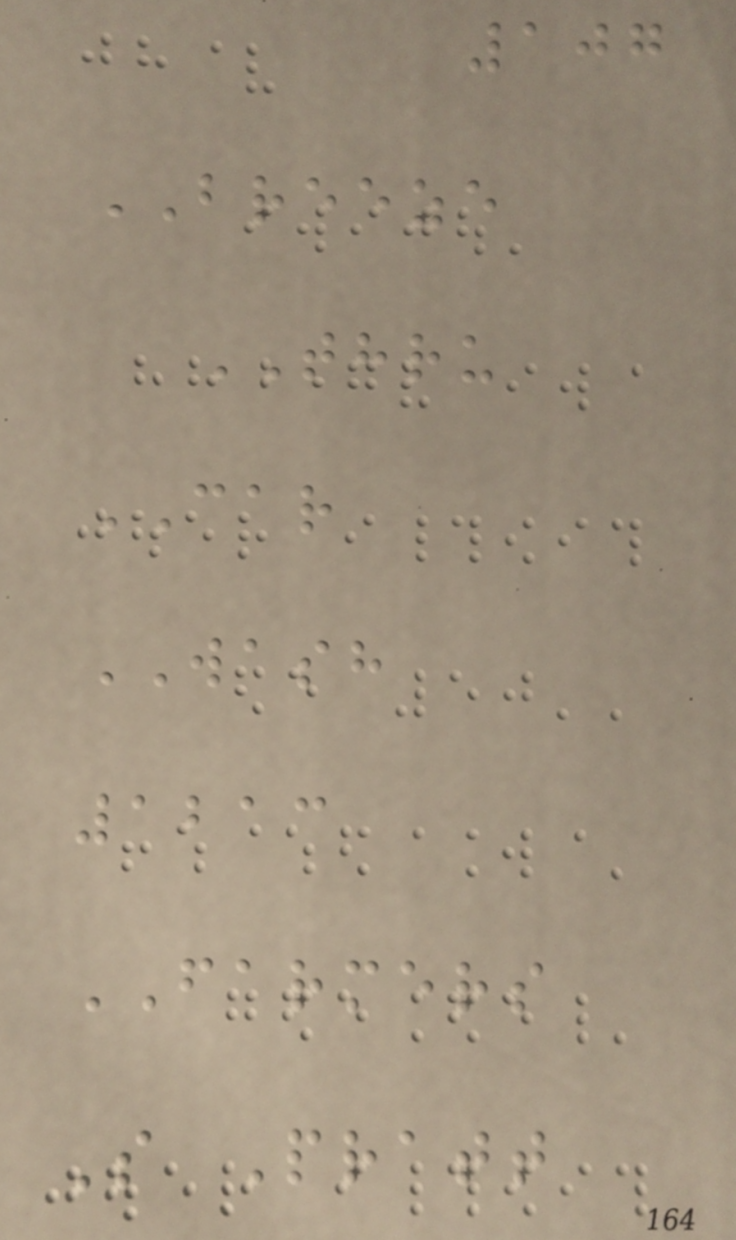107
BREEZE
THRU
CAR
WASH
1213
FARMERS
S Pratt
